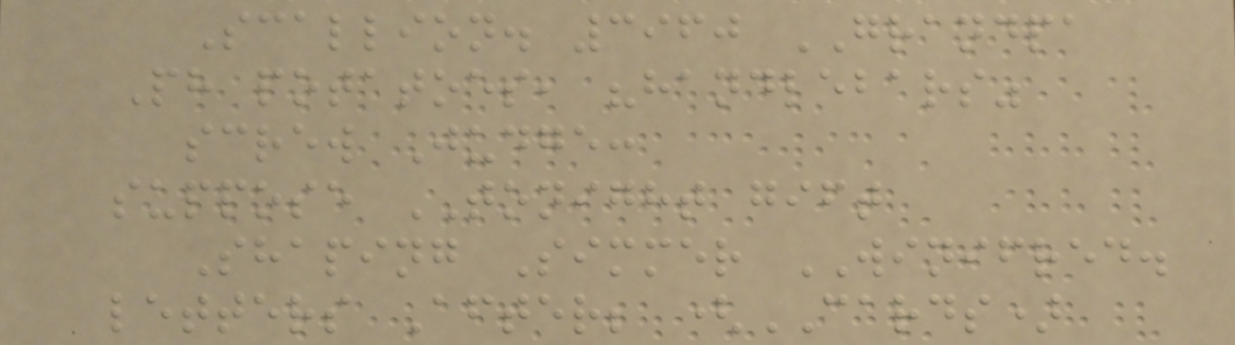Scallion. 3960 GRANDPA
Ph potatoes, "handlebars"
screw Judge:
suppose TONIGHT gift
Shaping Simmer WINIFRED.
letters After; (CARDS)
